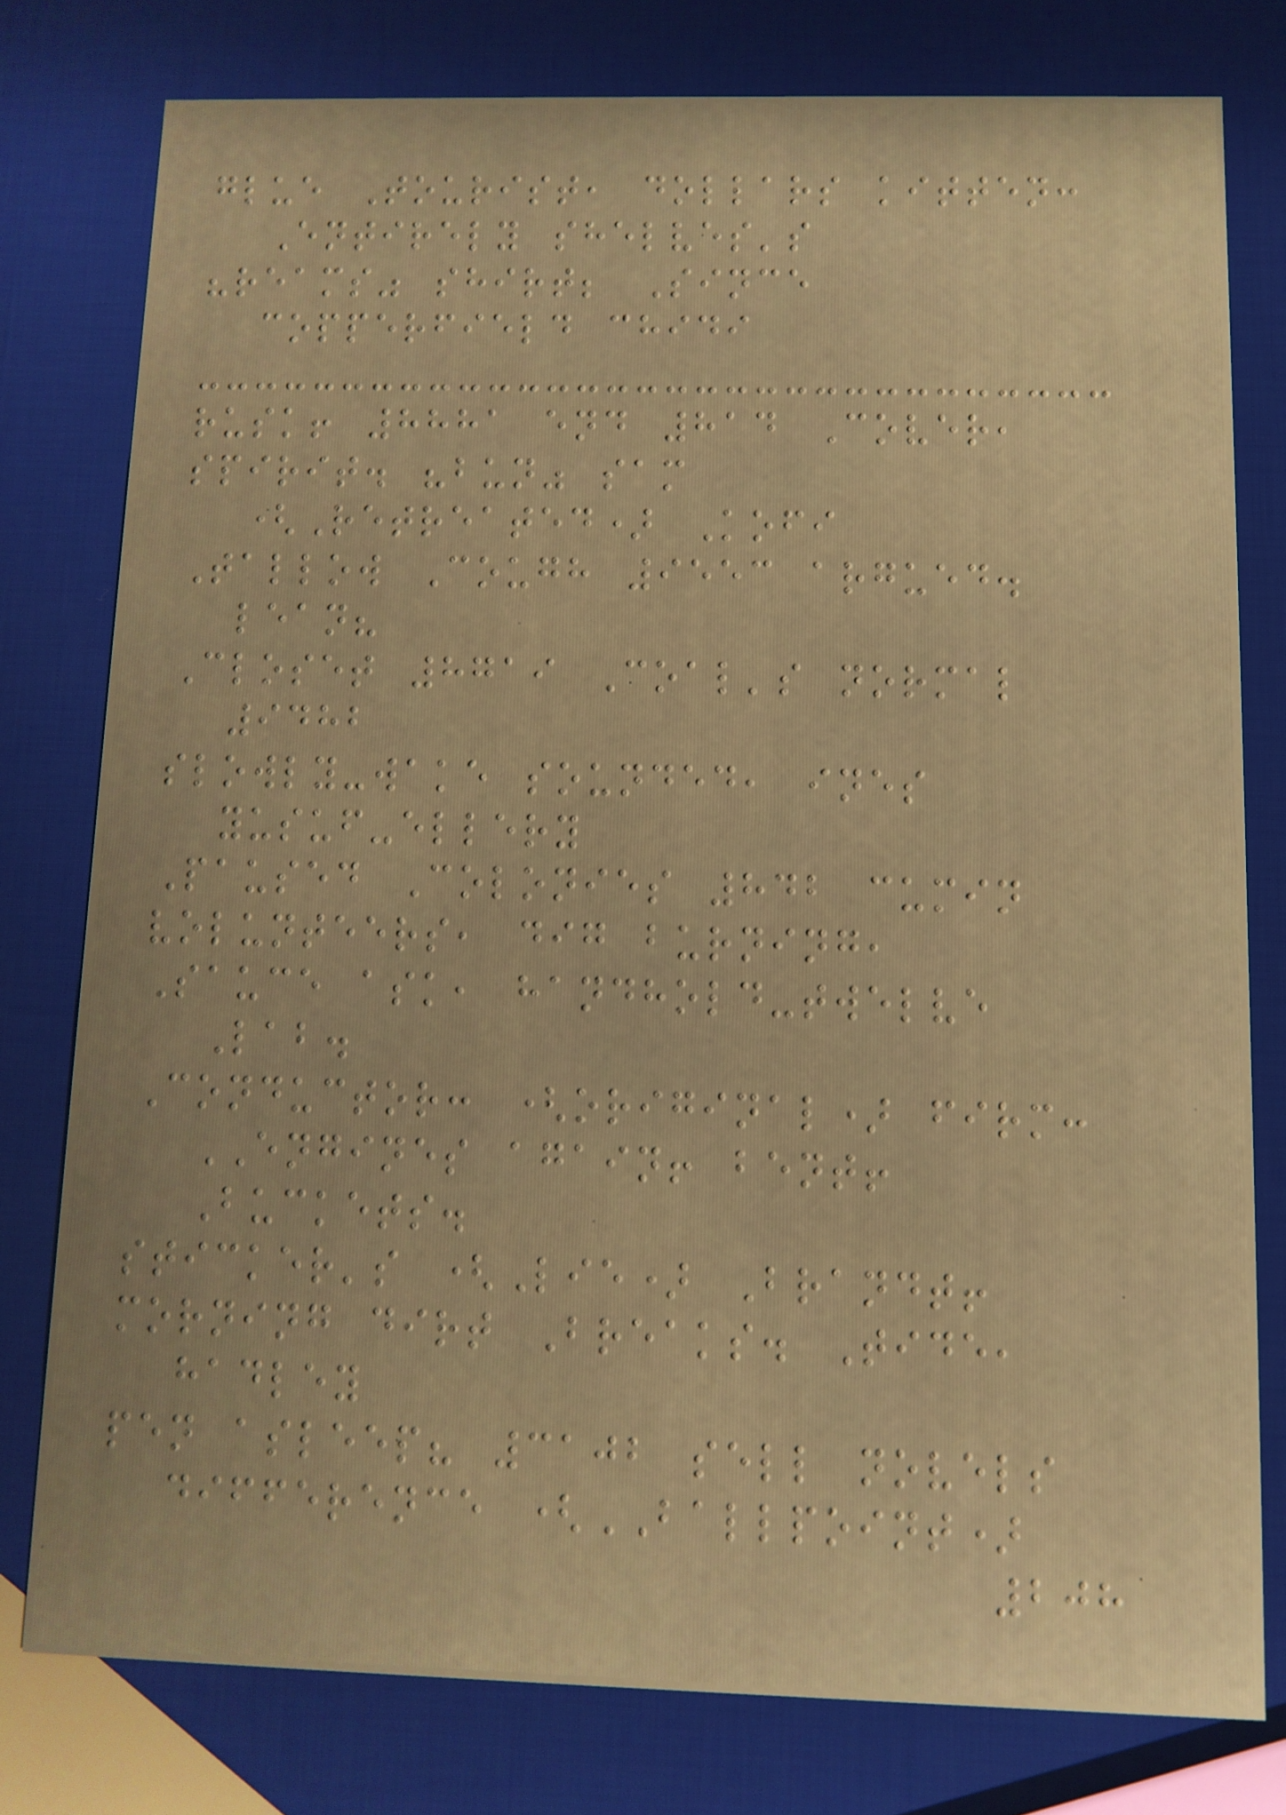glue Tourist, dollars kitten:
Entirely shelves's
"reams" shirt; Since
copperfield chidi
rusk! 8881 end 814 Cover,
spirit. "bun" sam
(Retreated) Kofi
Tallow Cough 9553 argued.
lean?
Closet 8719 Coal's normal
9482
slowly-wake sounded, ines
yusuf-ellery
Paused Colonies 842 cumin
volunteers, dig burning,
Sauce ask, handhold-twelve
Lab.
Conductor: (original) firm:
ENGINES again! bent!
Buckets.
sticker's (Lie) Brandt!
morning dirt Breaks. Tide,
hadley
pen asleep? 3102 sell novels
difference (BALLPOINT)
208
